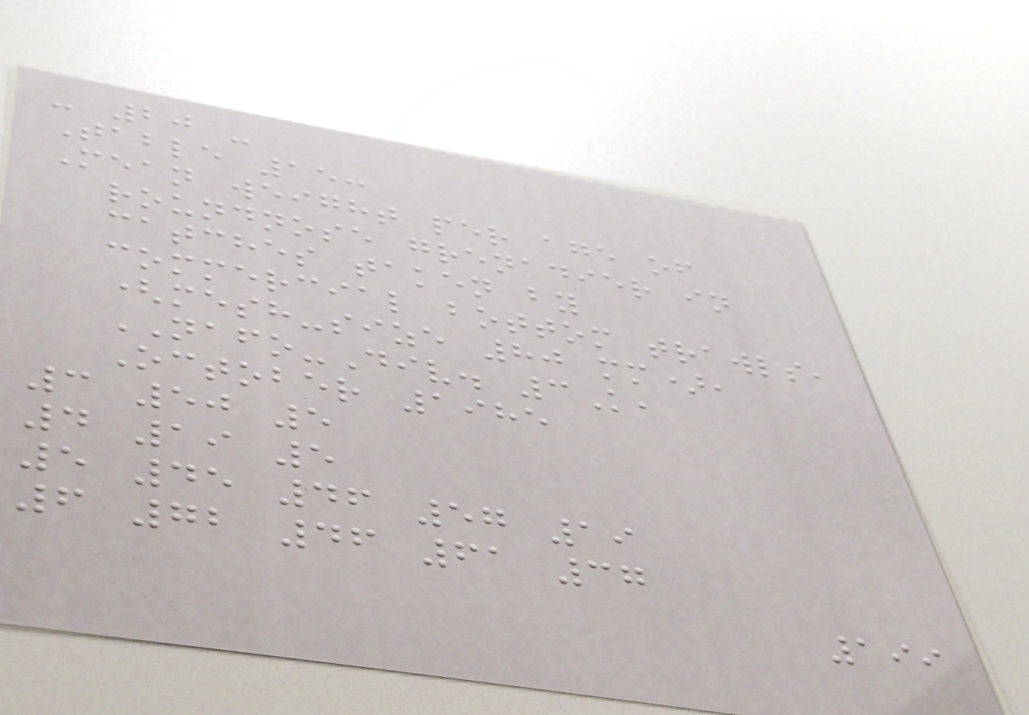- 20 -
Table 15:
Mean weight per age of
roundnose grenadier in
catches taken by
commercial bottom trawls,
(mesh-size 80 mm),
NAFO-Div. 3K,
October 1985
3 50 5
4 19 5
5 45 46 57 19
6 72 46 61 37
199
